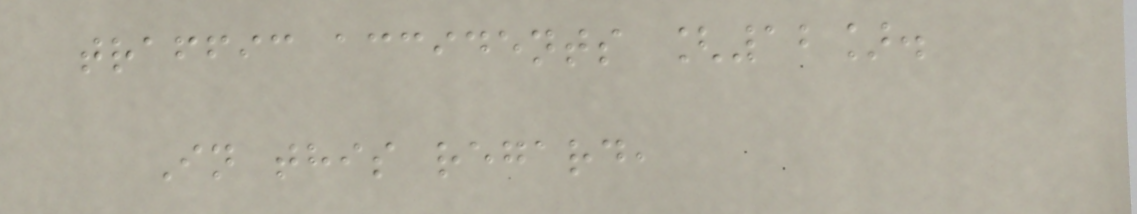traffic accidents [12].
In this regard,
